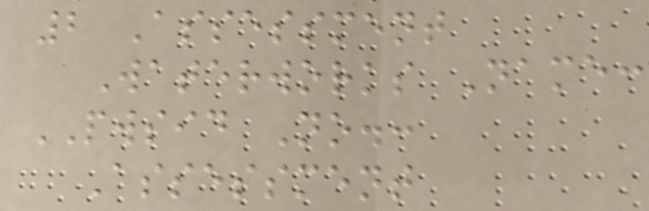2 Assessment
Waterworks Name:
PWSID No.:
Assessment
